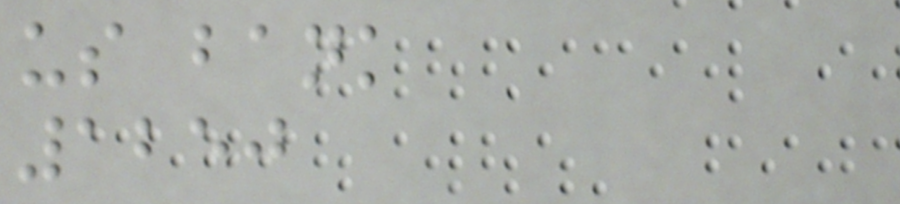us bank
1250
